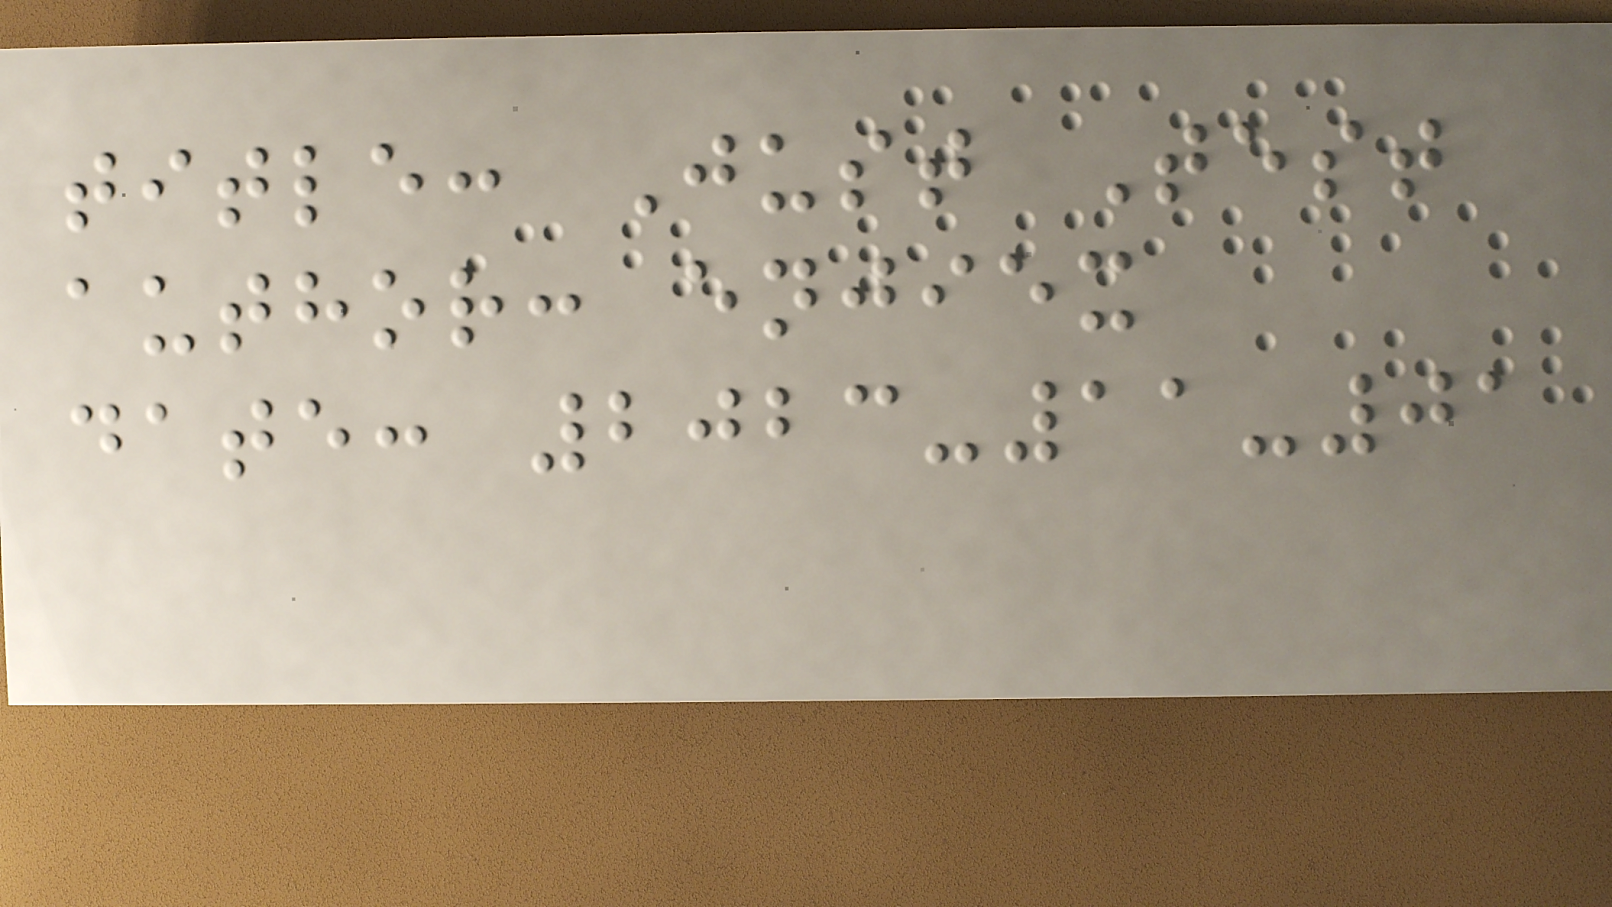title: Just Test
author: enjiex
date: 2023-11-01
